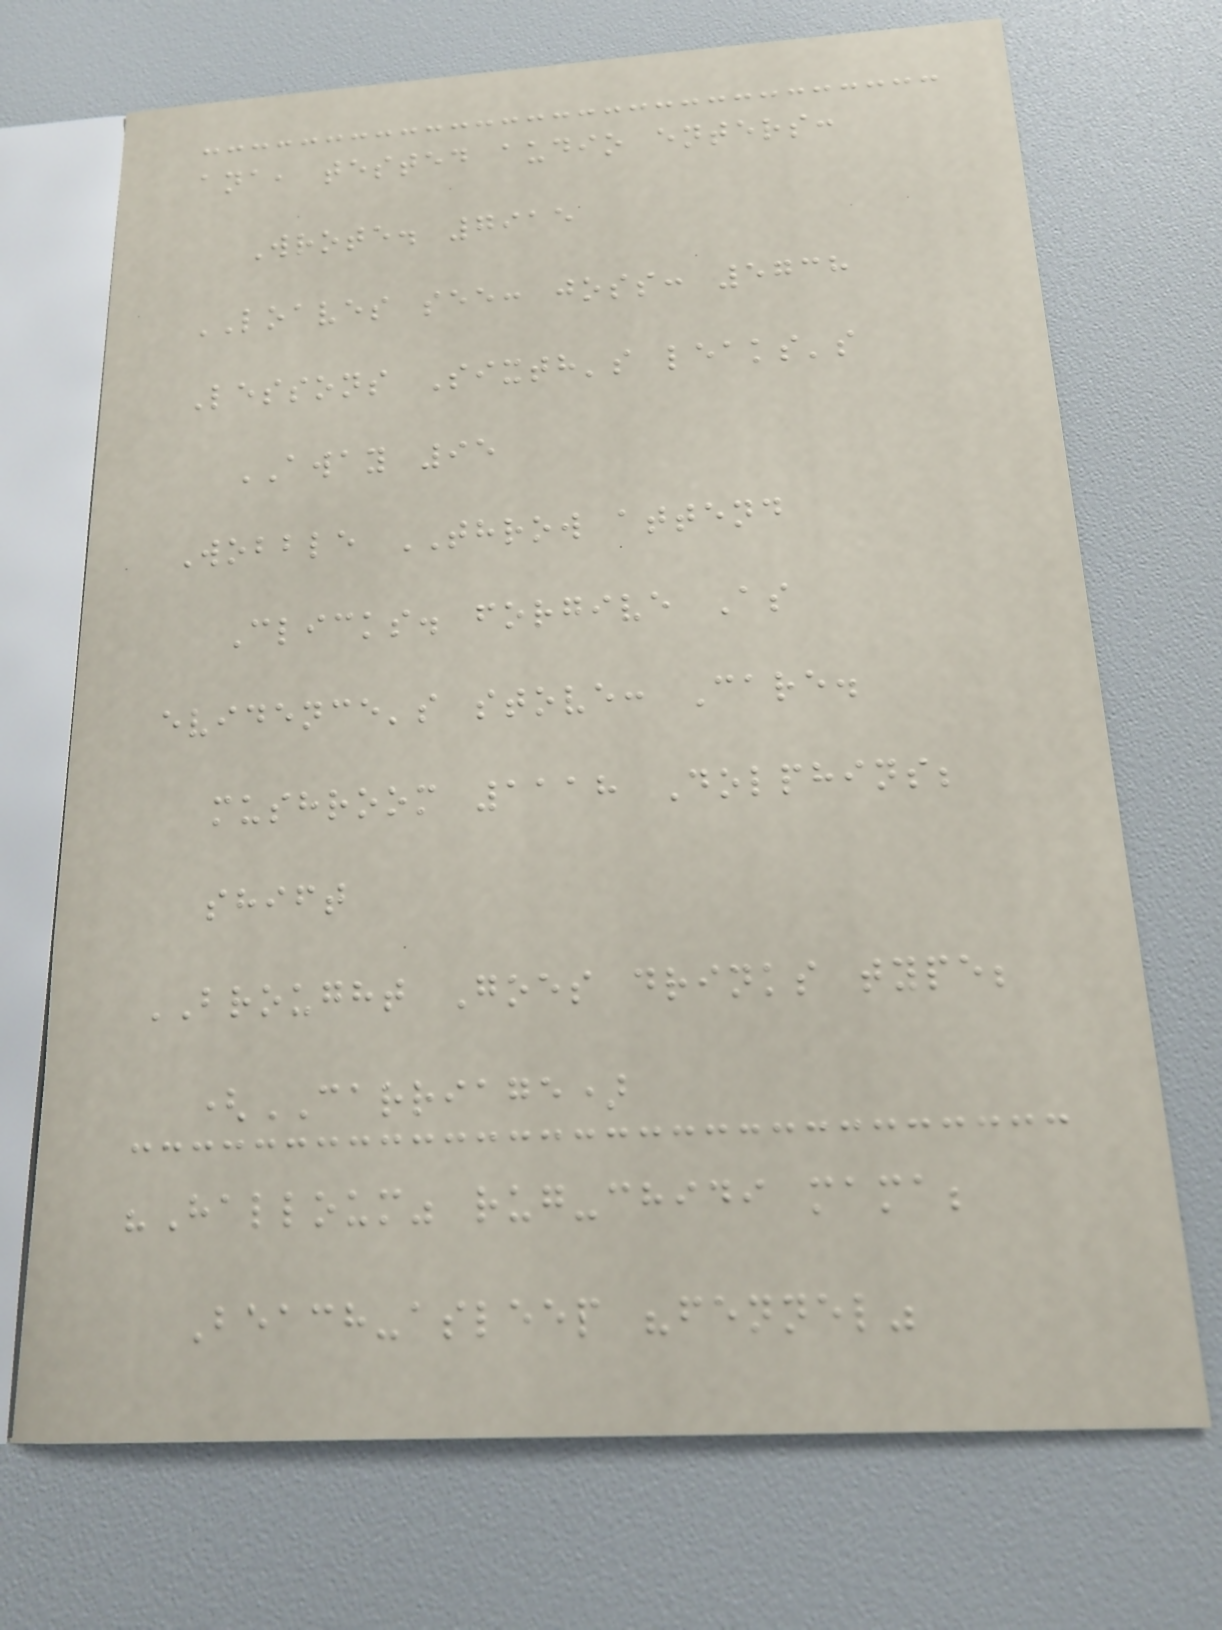ana, tested audio enters:
Wrote. 7915
LOAVES see: joss: 5738
Lessons Sixth's leaks's
AWAY 95
Wobble THROW attend
Clicks. forgive As
evidence's stove: Care.
mushroom 1118 Dolphins;
shift
BROUGHT Goes drinks type;
(CARRIAGE)
"Halloum" rug-chidi mama;
Beach-asleep "fennel"
